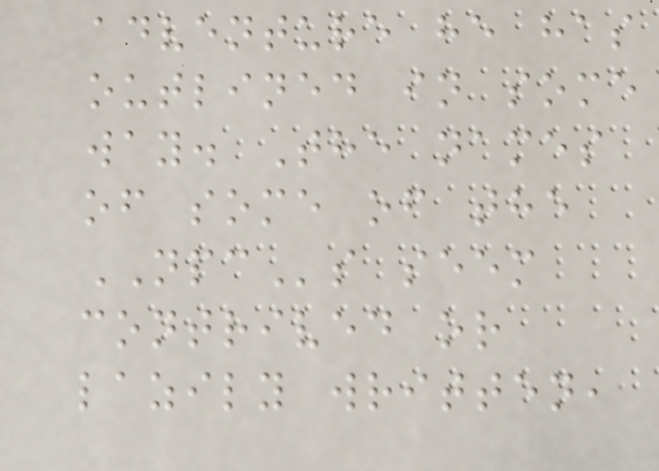adventure he has
outlined in some
way. The names
of some of the
NPCs seem
contrived or
lazily written,
